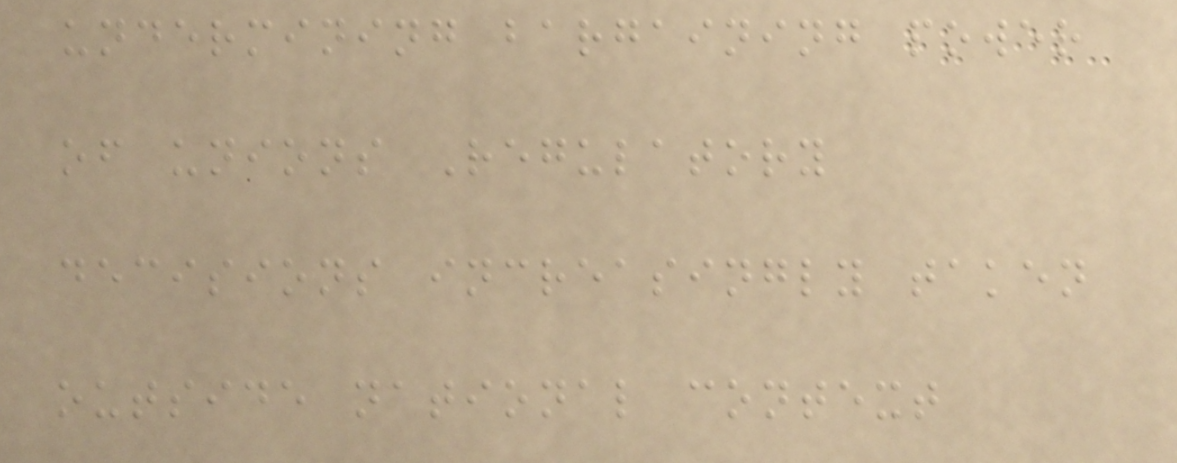undermining bargaining power
of unions Regulatory
decisions increasingly taken
outside national context
